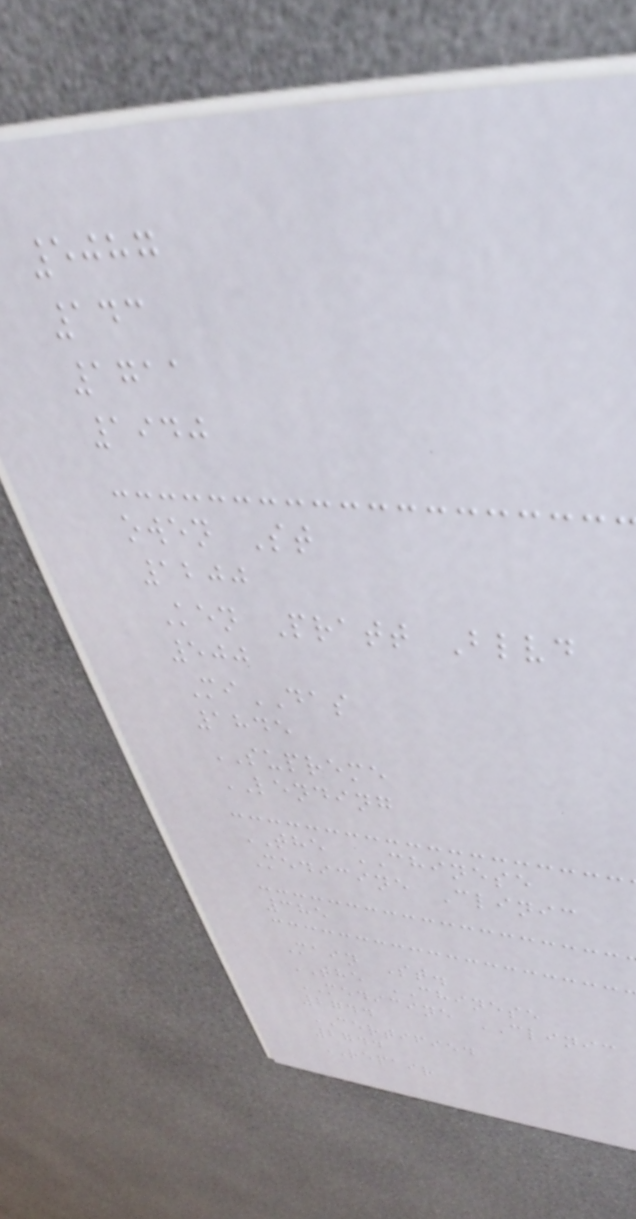5087
143
1711
1940
owen St
1200
Ken Pratt Blvd
500
MiDAS
1845
SUPREME
LENDING
THE CHINESE
Medicine Clinic
385
Main St.
THE CHINESE
MEDICINE CLINIC
2744
CERTIFIED
2744
REPAIR
